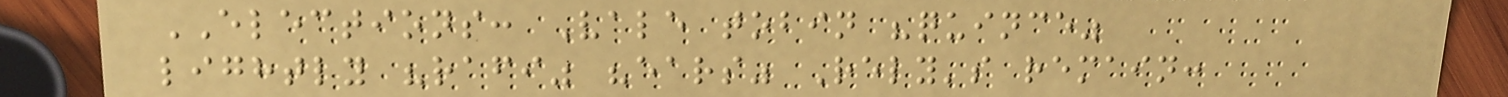ELECTIONS: Vale tobin "quince"
lightly "rafi" "ears" Rely's remain:
